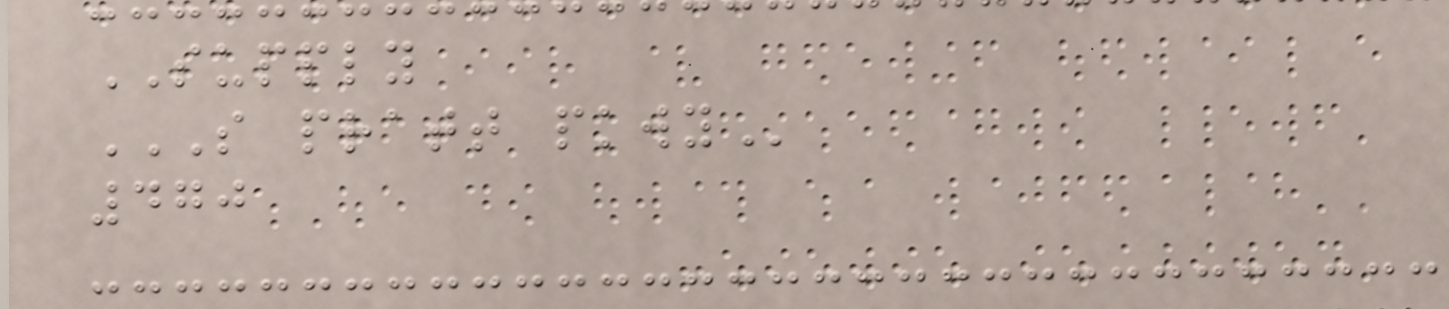SUPPLY
S PRATT PKWY
470
